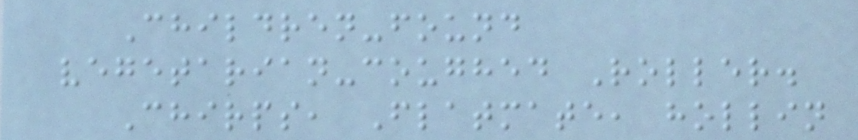Children-found
vegetarian-coughed Roller.
Chirps, Flatmate, hollin
